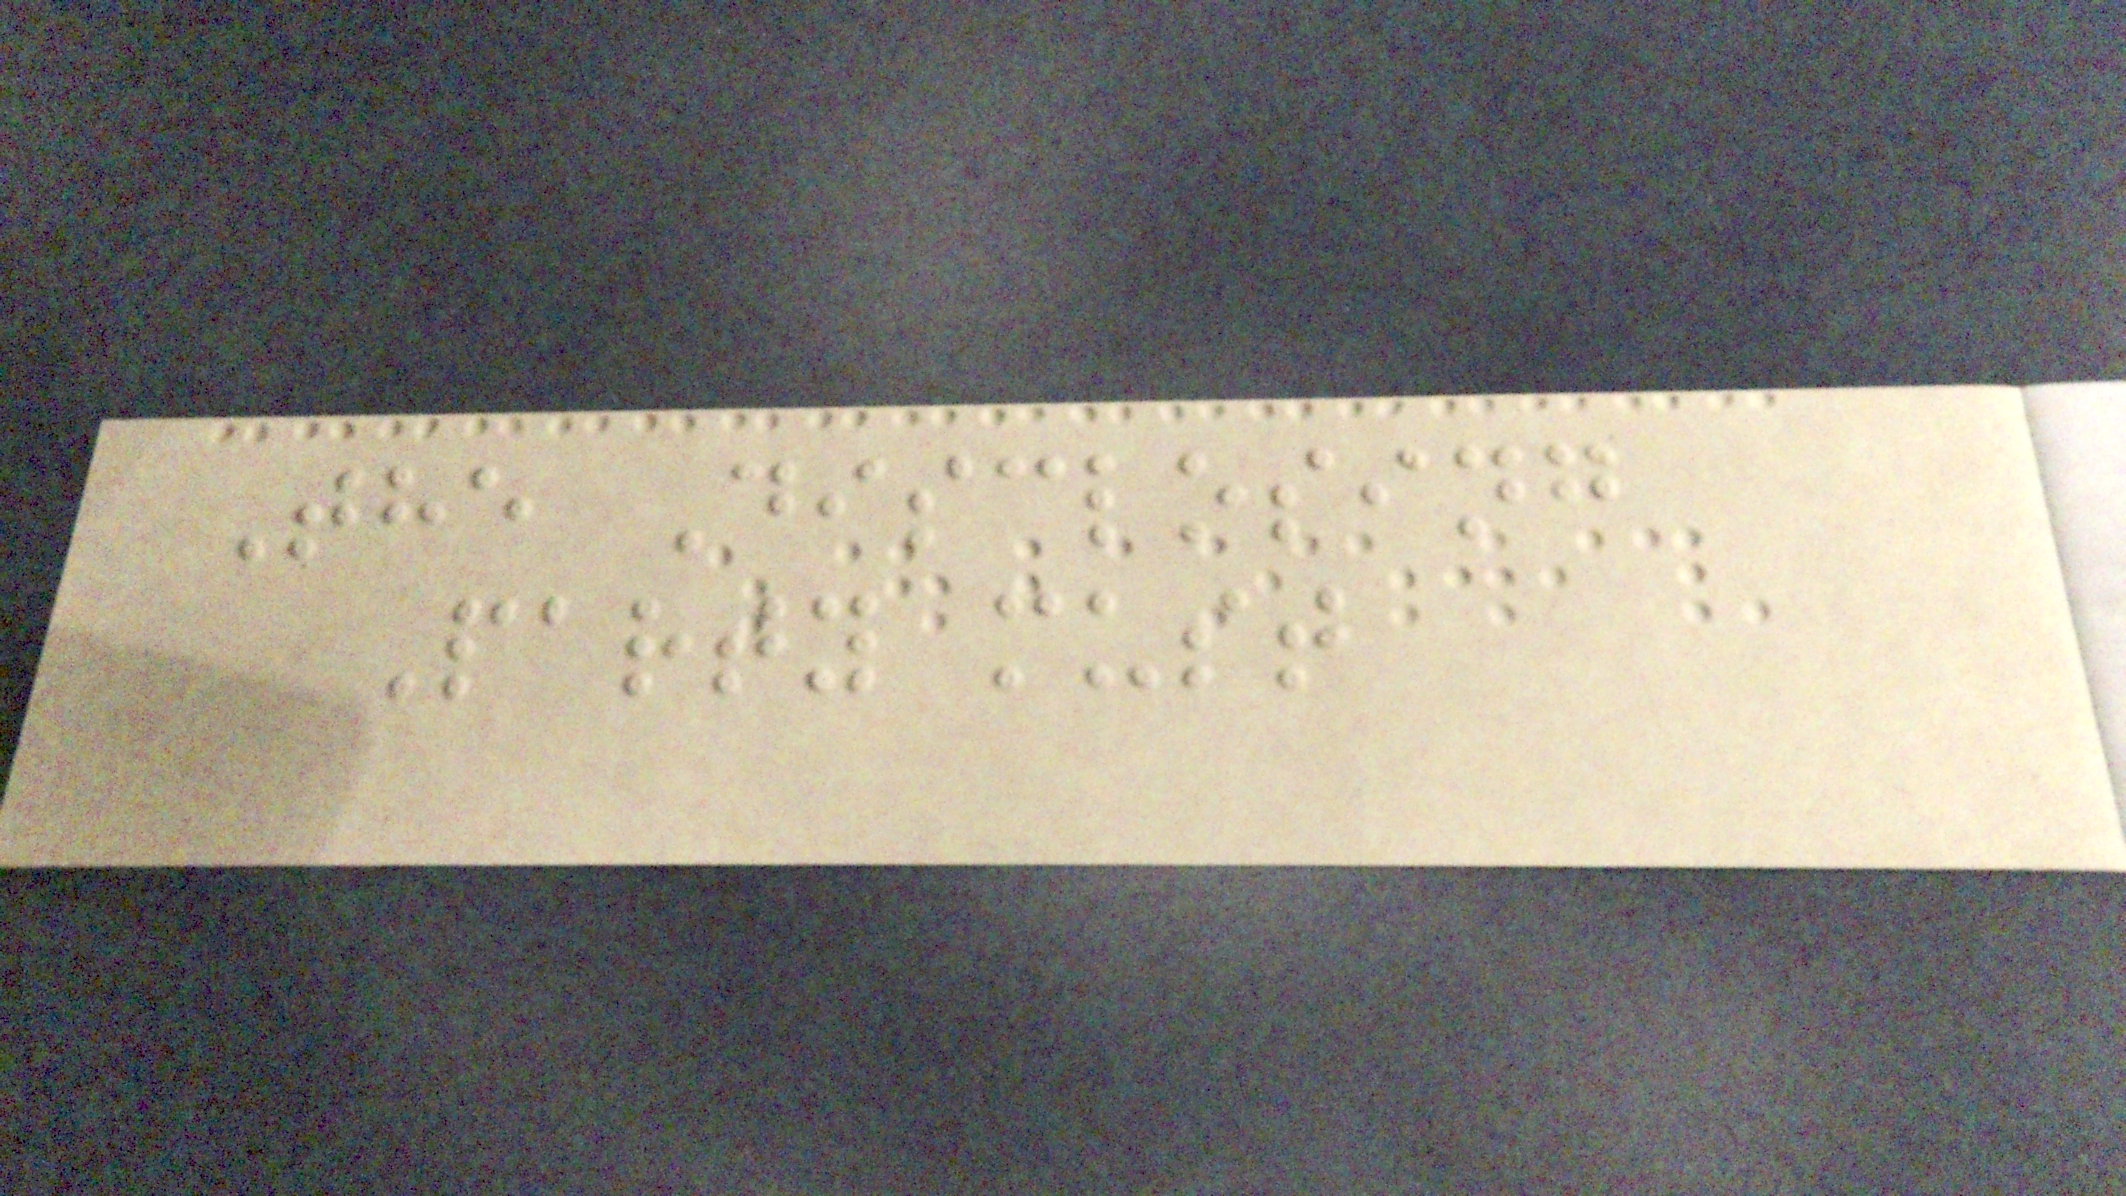The Disclosing
Party must
